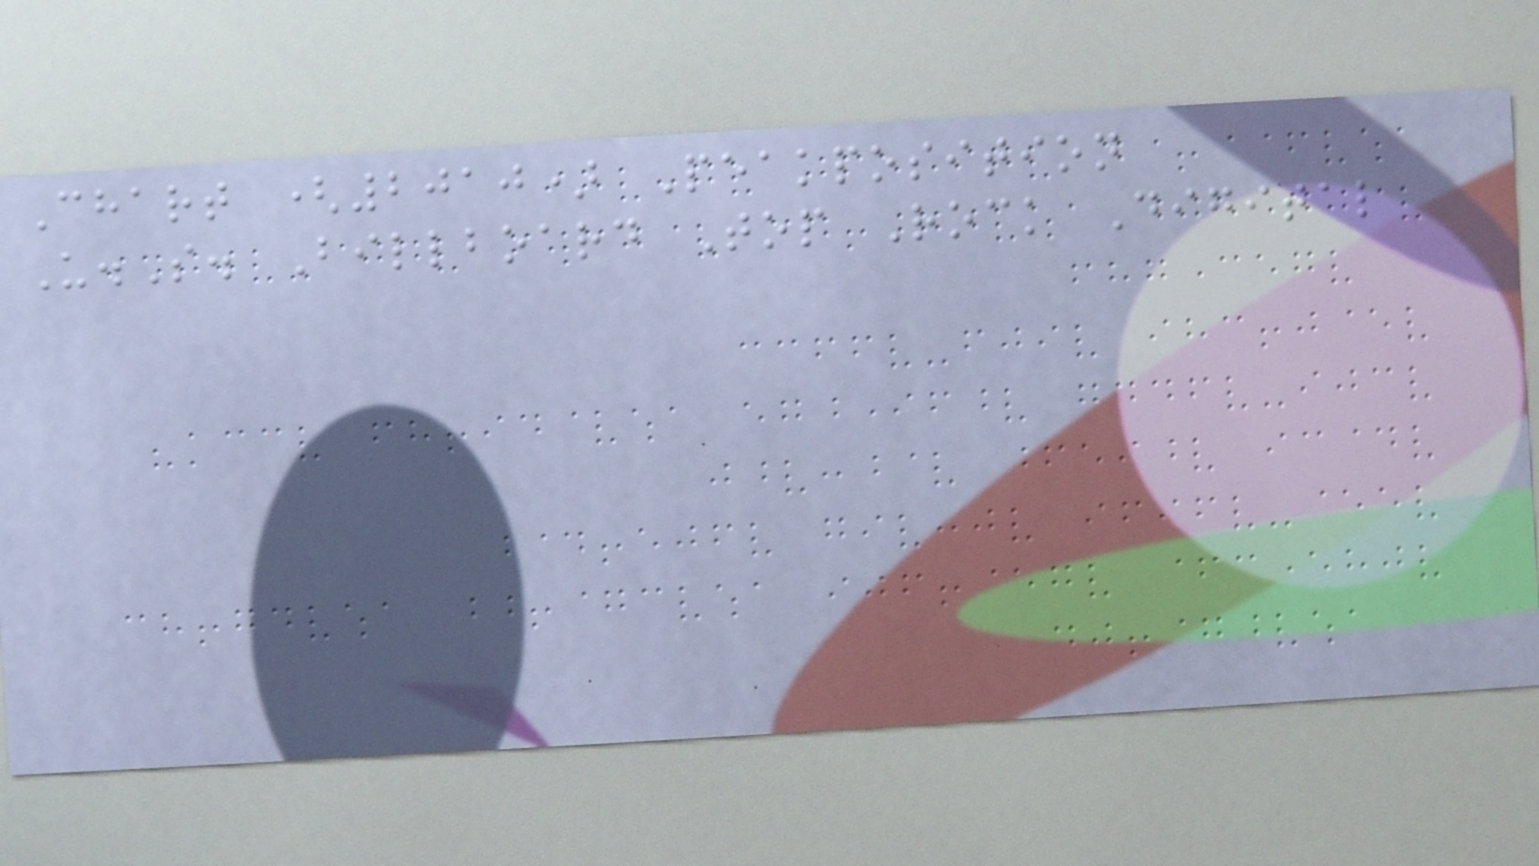Chart (2010) Peakposition
U.S. Billboard Top Rock Digital
